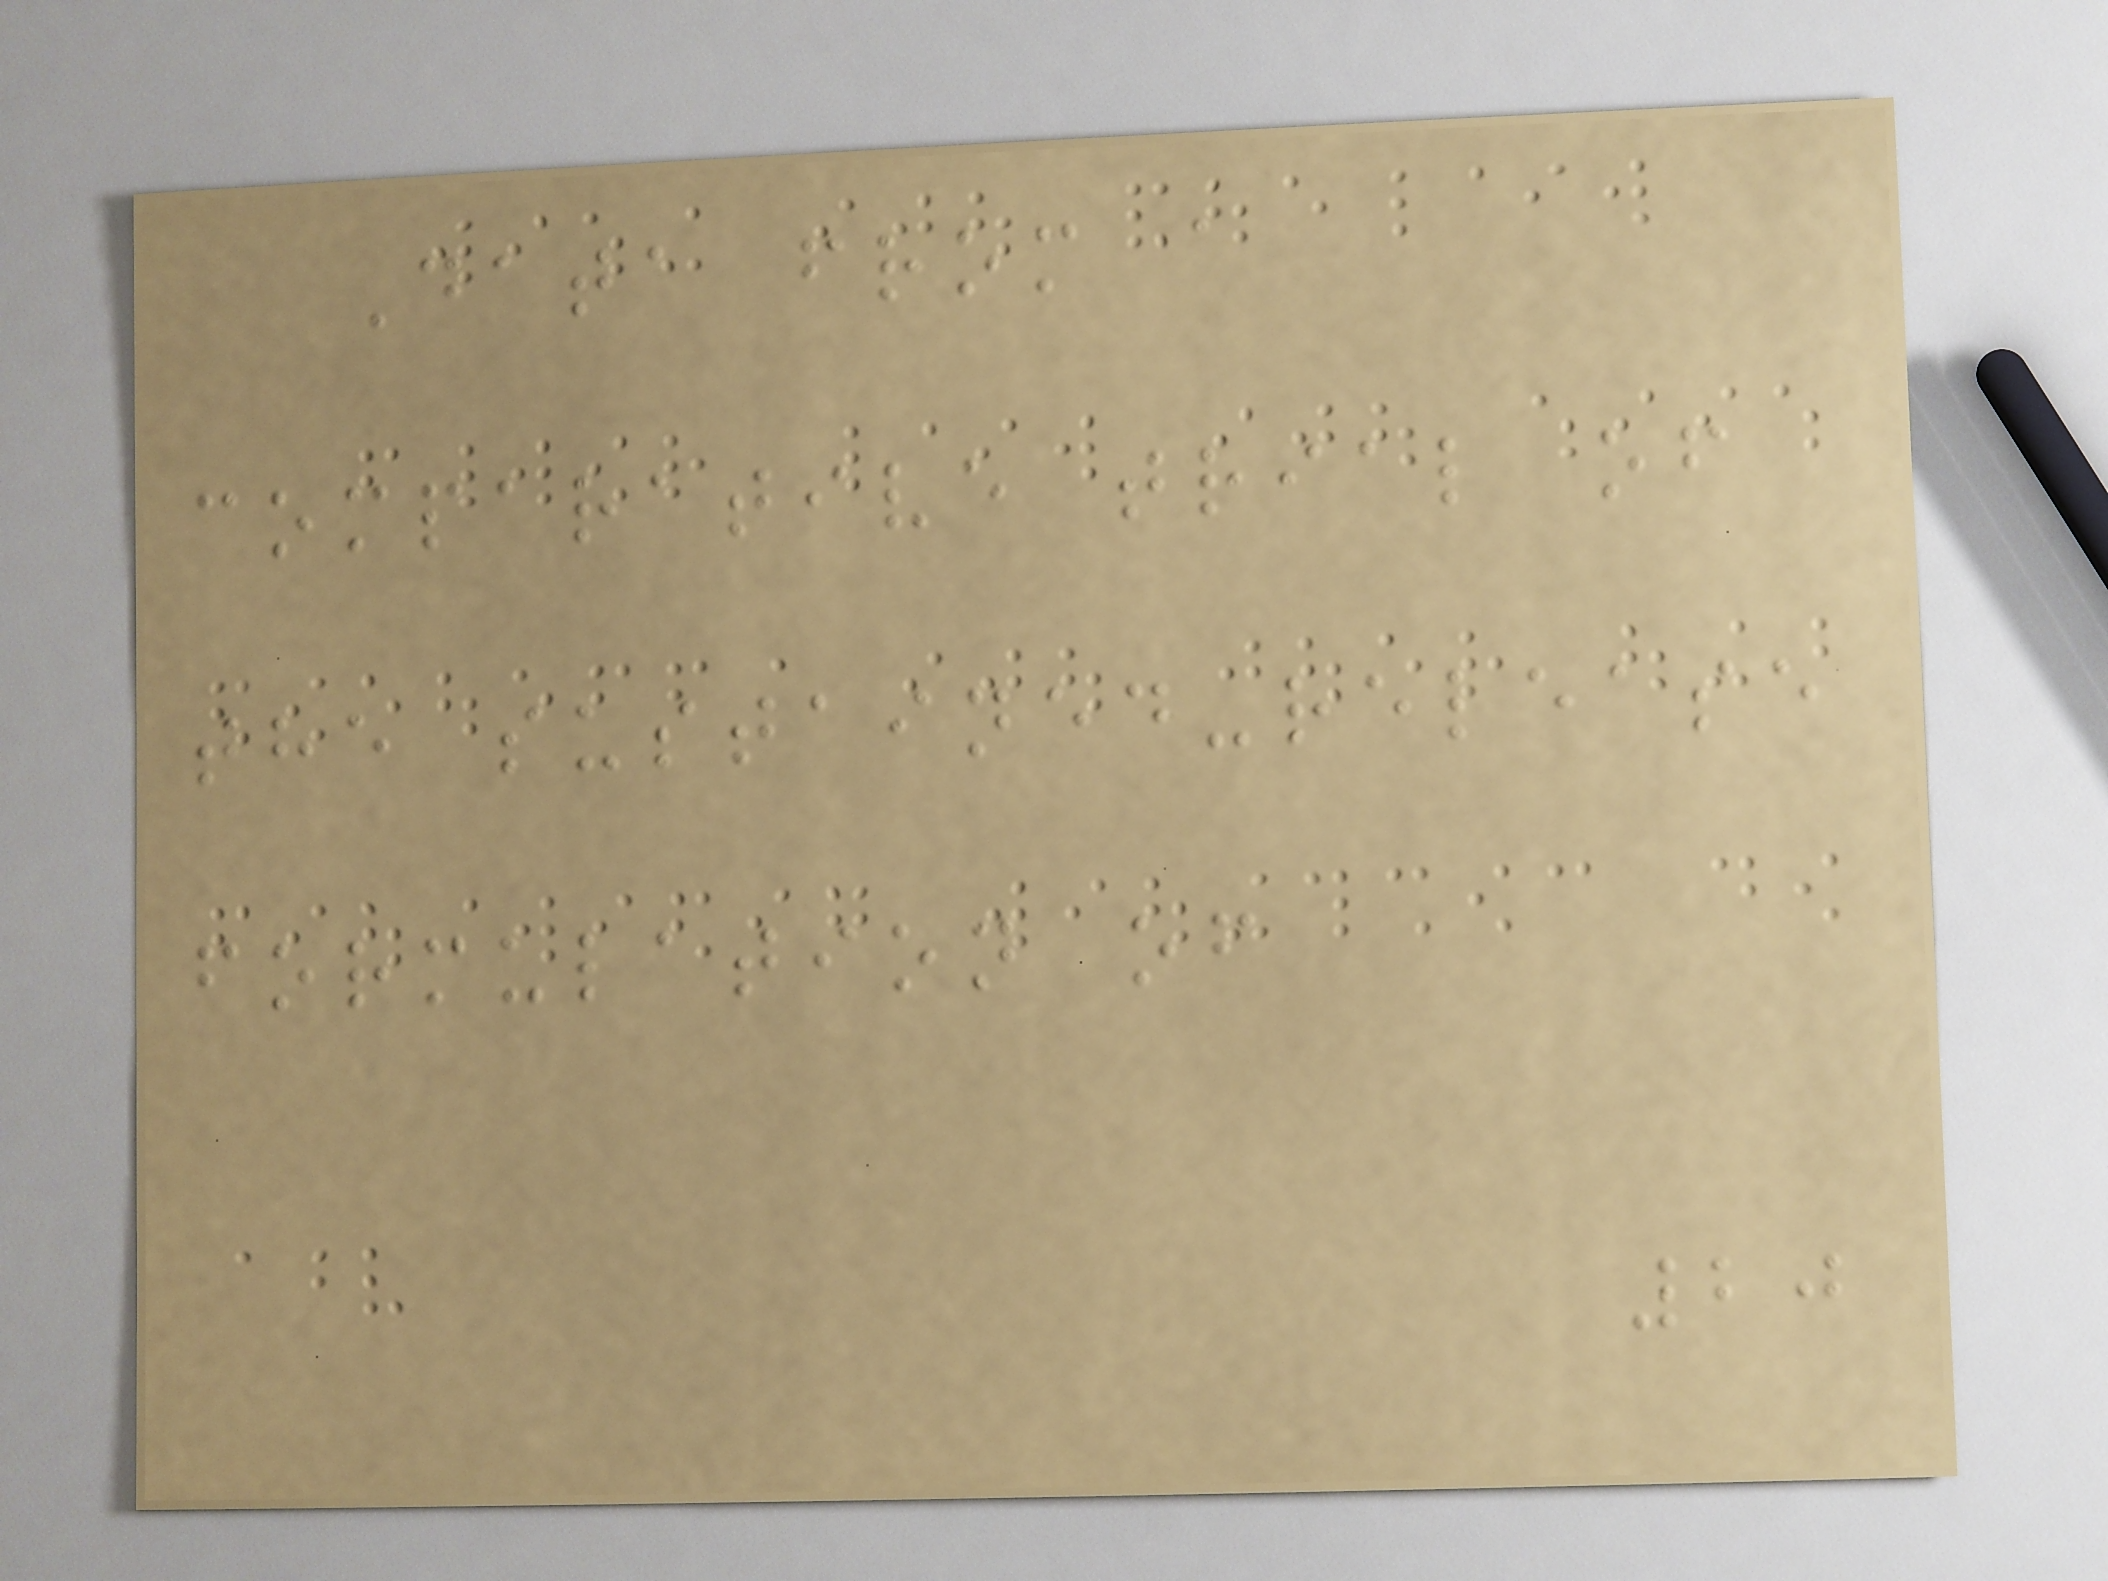Data from a
comparative trial of
the sustained-release
formulation of
20
